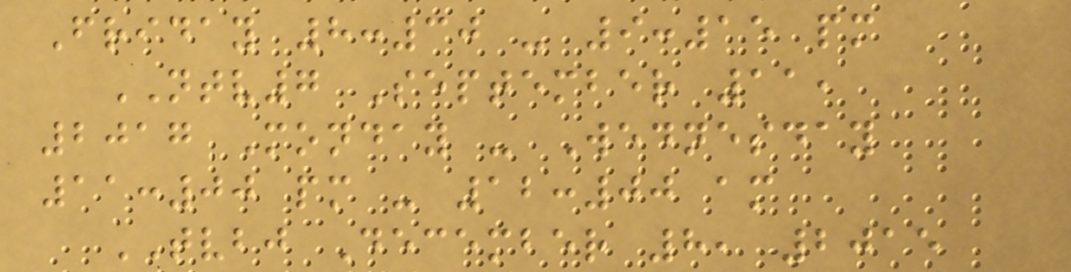Friday 8:30 - 9:15 pm
NTV7 September 11,
2017 Monday - Wednesday
11:00 pm - 12:00 am
TVBJ December 8, 2015
